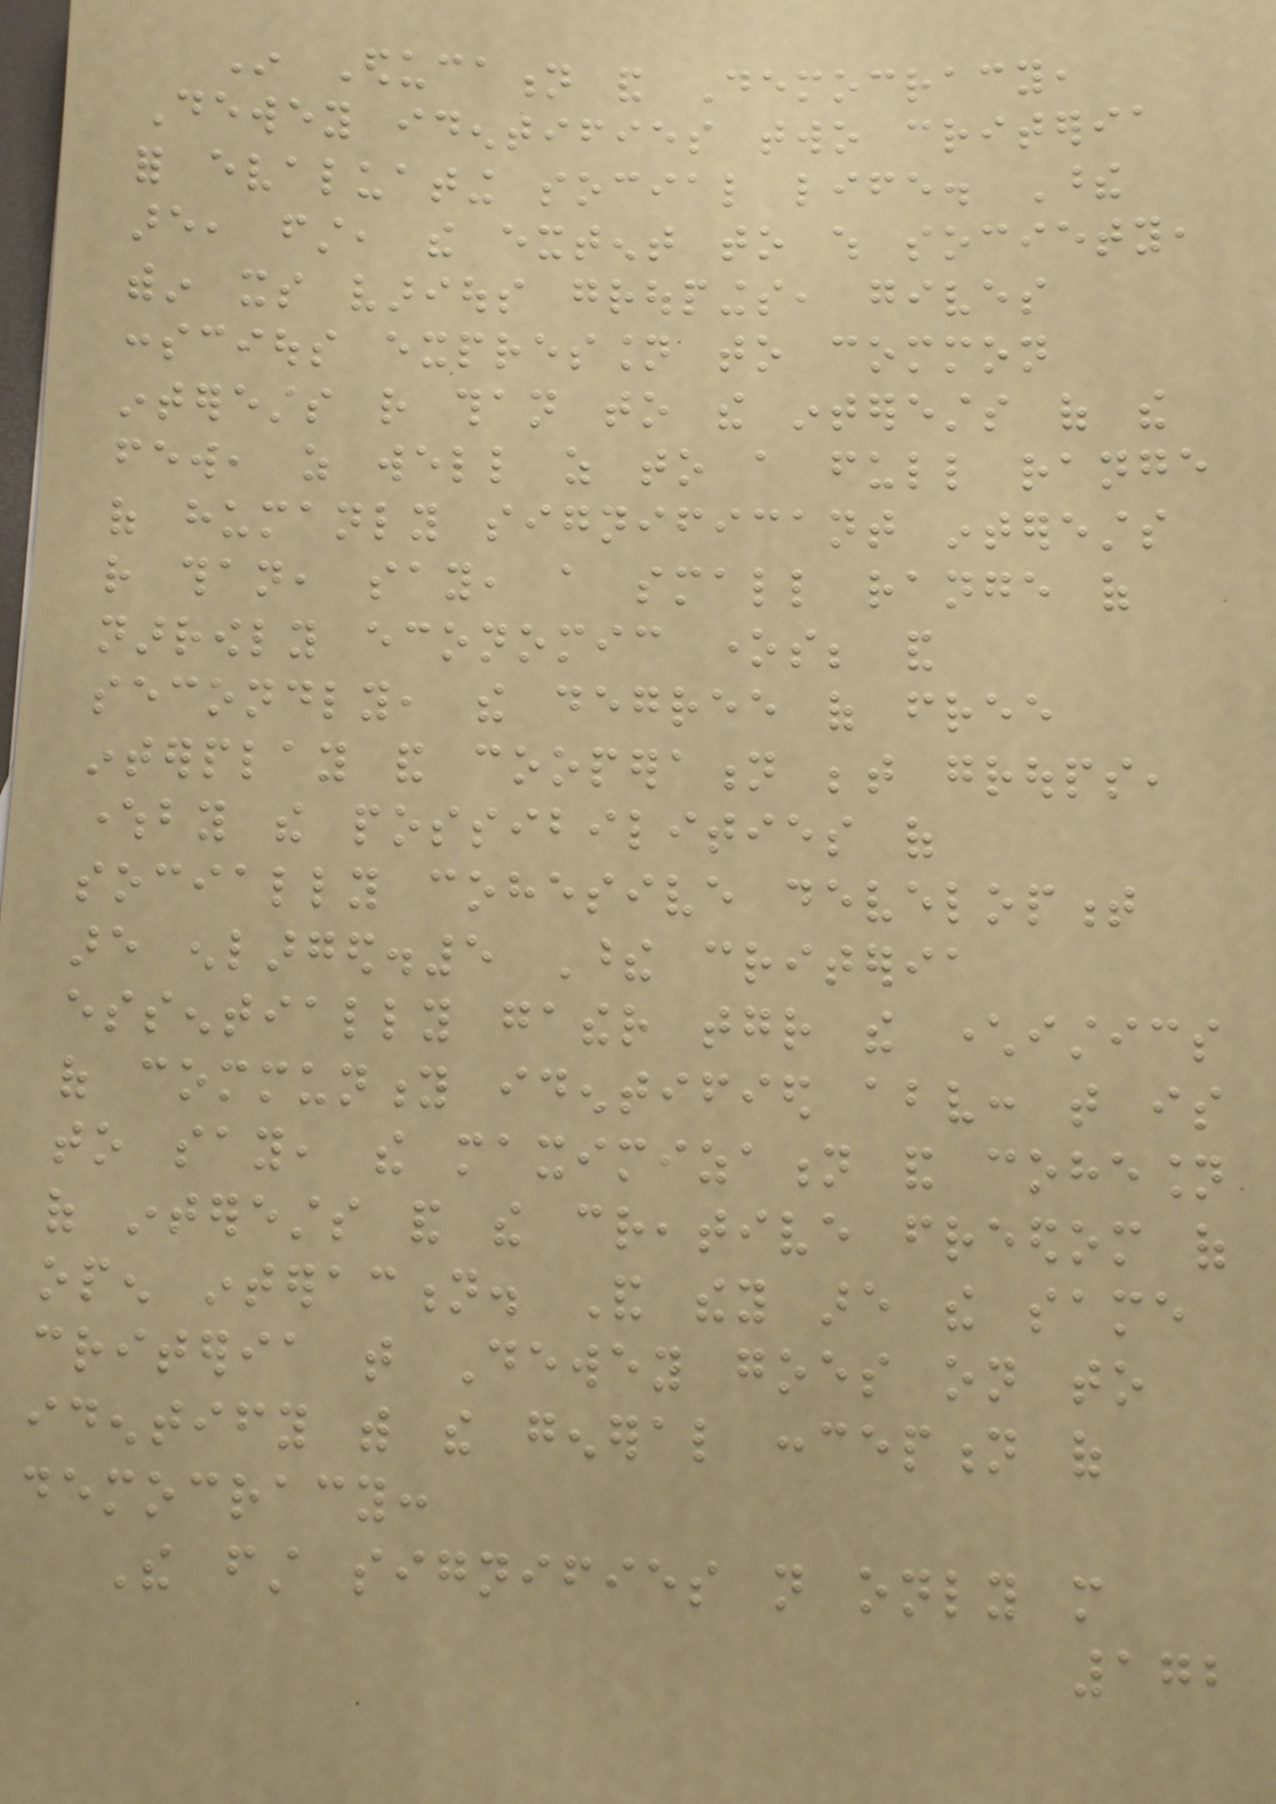In Education and Democracy,
Dewey identifies two criteria
for evaluating social life. These
are, first, the extent to which society,
within its various groupings, gives
conscious expression to common
interests rather than to the interests of the
few, as well as to a full range
of humanly significant interests
rather than, say, a small range of
narrowly economic ones; and
secondly, the degree of free
interplay and cooperation between groups,
whereby the possibilities of
socially cohesive development
are enlarged.5 These criteria
essentially gather together the characteristics
of community identified above: that is
to say, the maximization and cohesion
of interests and the creative freedom of
open interaction. And they are the same
criteria that Dewey goes on to
identify with the general conception of
democracy:
The first signifies not only more
172
